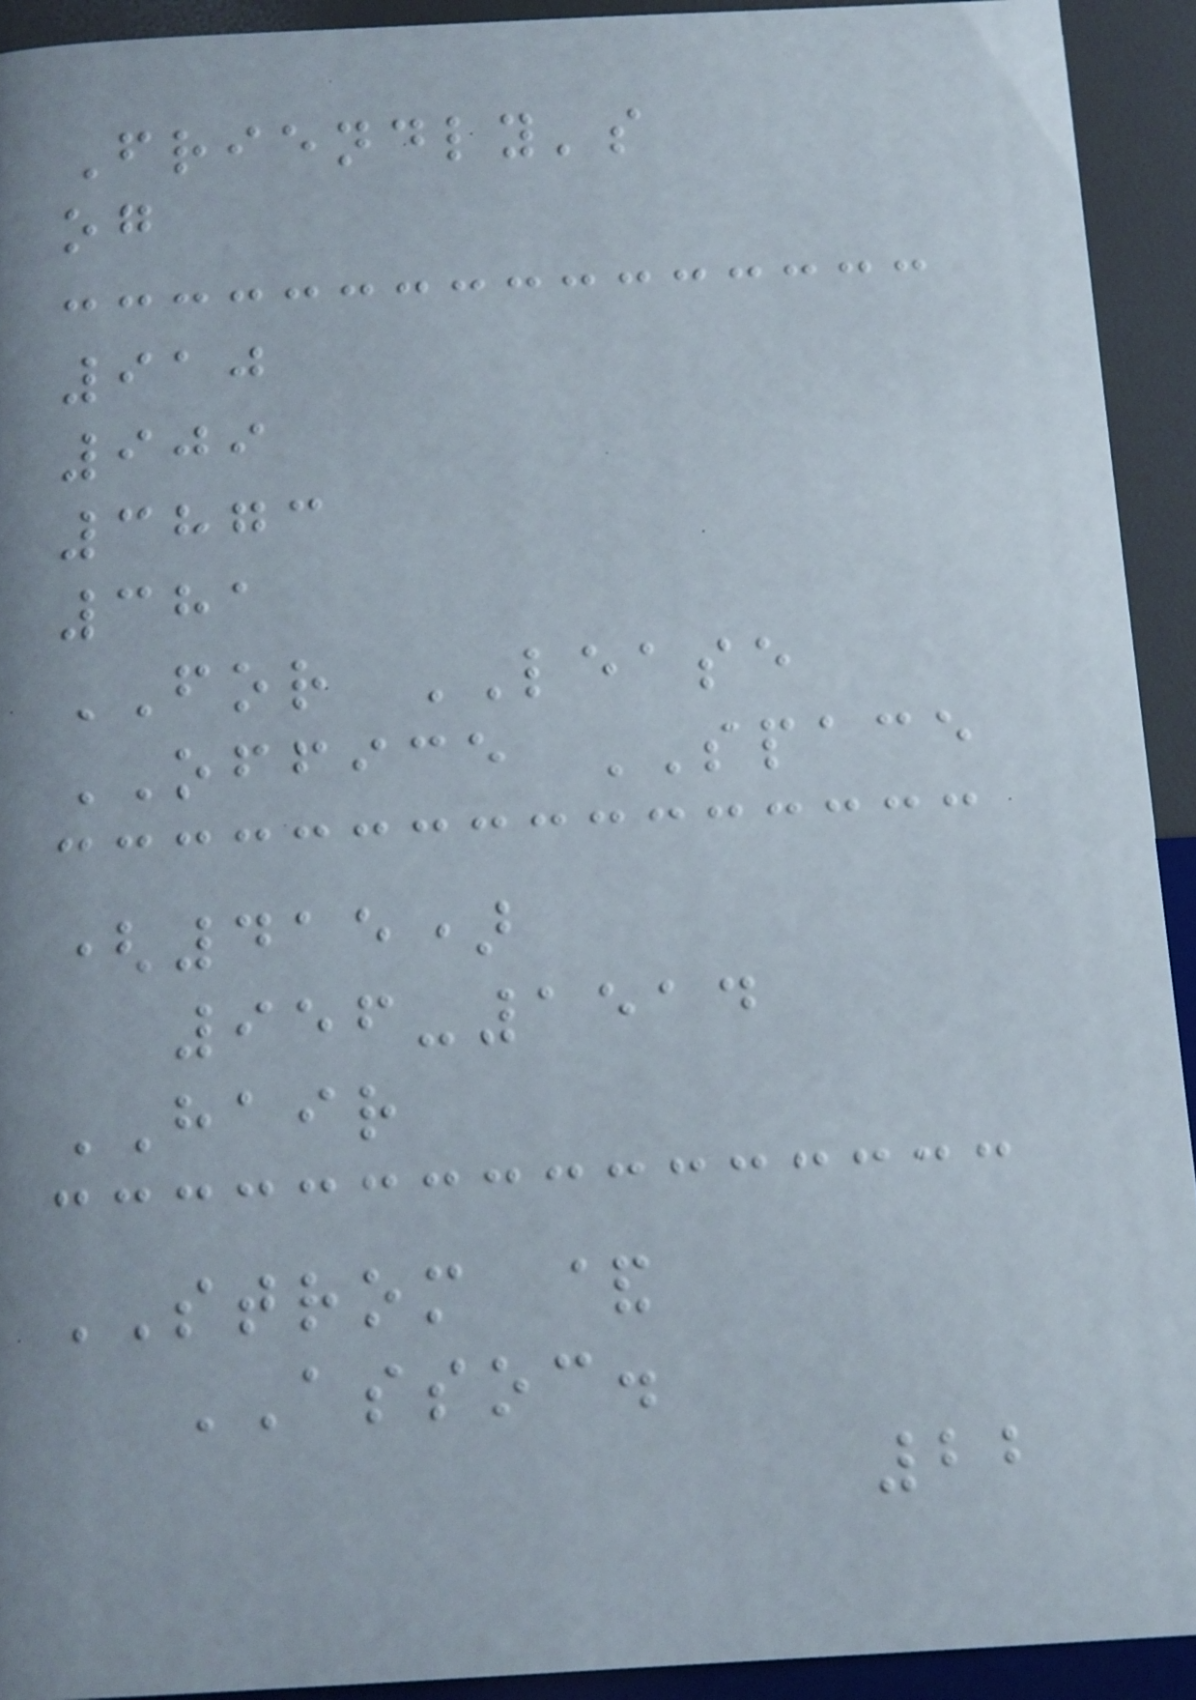Friendly's
og
910
909
3873
381
FOR LEASE
OFFICE SPACE
(415)
956-1514
HAIR
STROM &
ASSOC.
22
